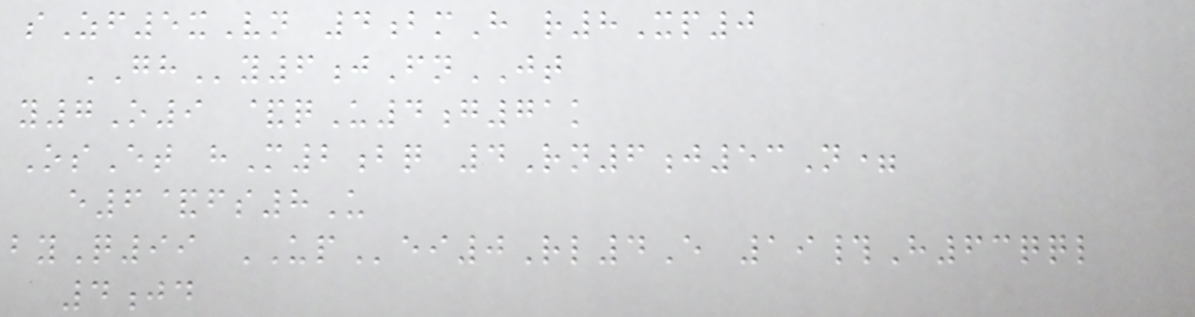sZf5xVn 4bmH r8Xp0
GHy6jFnJT
y7O9 &qU4g71k
OsEt hM2bq 4Rn6j53N=
e6&fs8U
byQ99 UPei0Rl4E 19#H63qql
4jd
